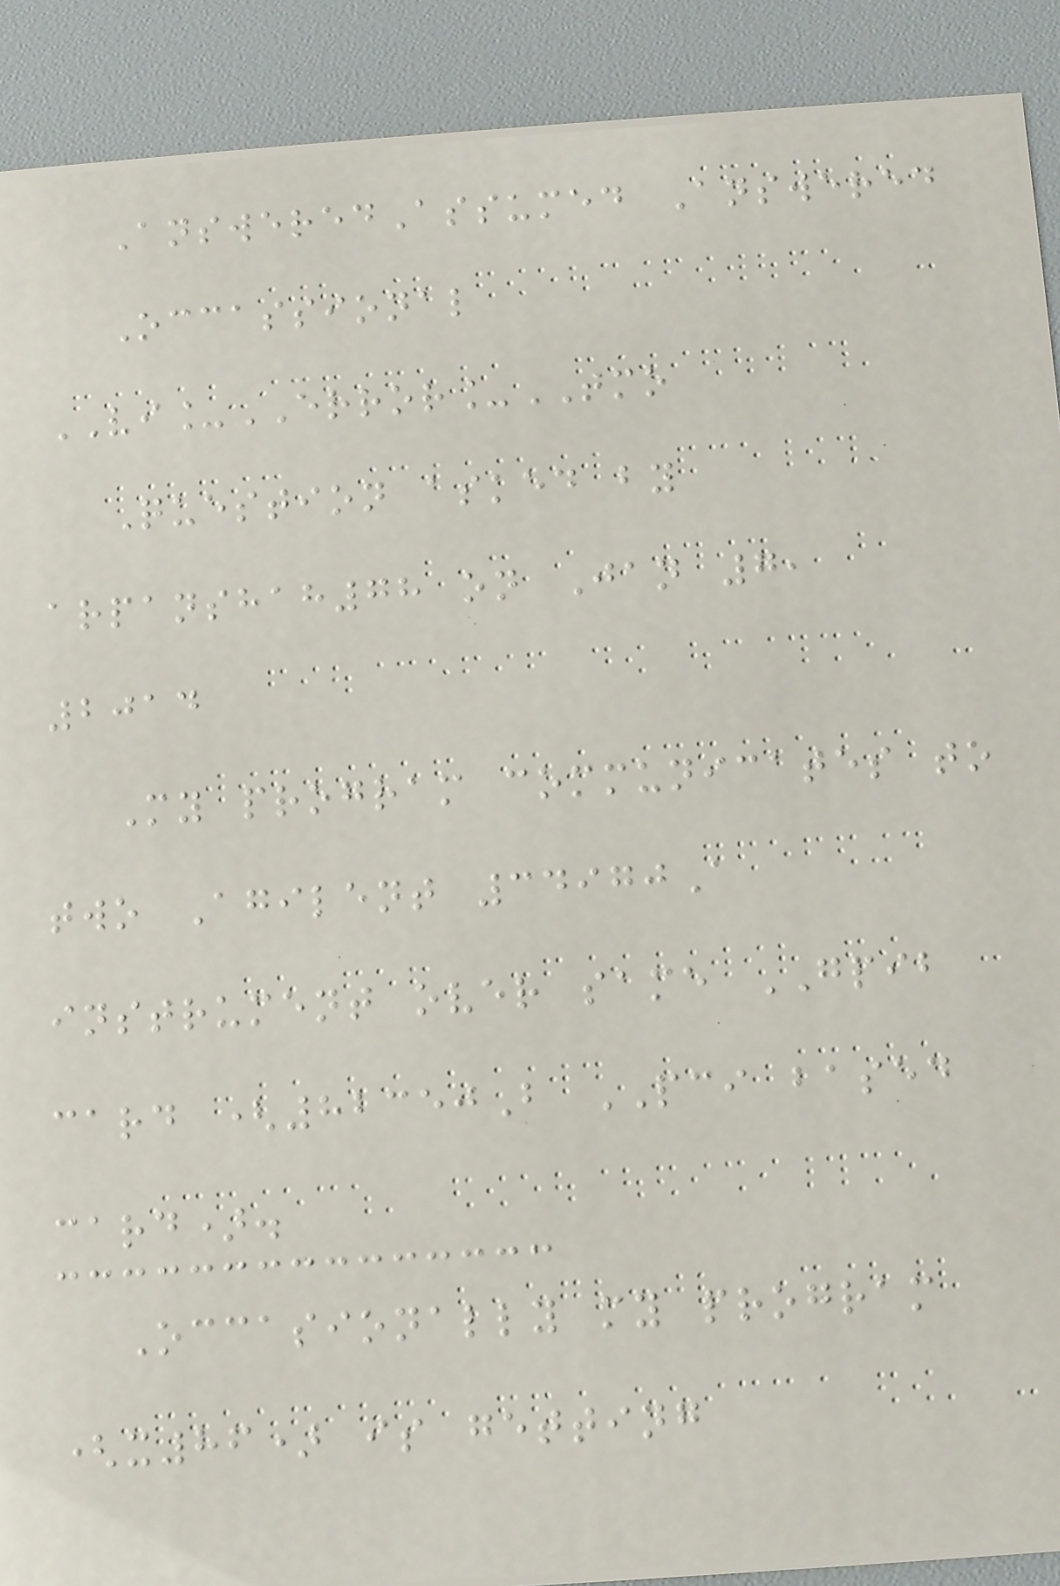AnsweredAssumed Answered
Occassional
VI_ERROR_TMO
Question asked by
arpanshah78 on Jan 7,
2014
My program communicates to
two Agilent 34970A
instrument over same GPIB
card (82350B PCI based
card).
Occasionally my program
(x86) is getting
